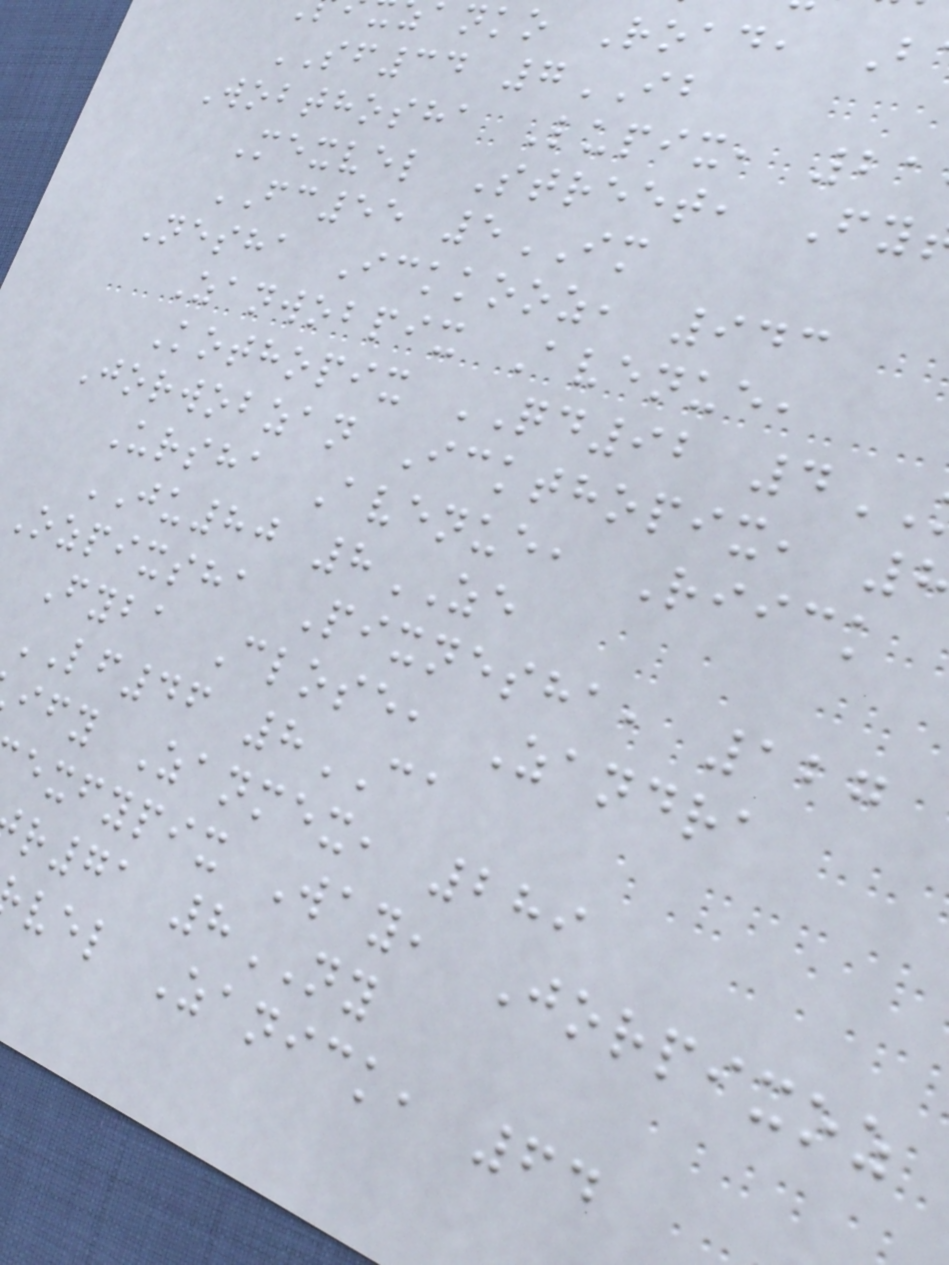anko Road, B
SF34 7IB
Wobthosha Lupix, 21
Mexvel Street, Fy
FC55 5IM
Nesha Ickkooz, 943
Zanwobpix Avenue,
Kothopix QD92 4
Jorwobzan Ickthopix,
Ursha Avenue, Riick
JU80 8ZE
Ozpixsha Pixnesha, 127
Fyba Close, Zandra
LF46 8CA
ify Zanmex, 289
exfypix Way, Jorpixoz
r71 8NY
vel Zanick, 64
